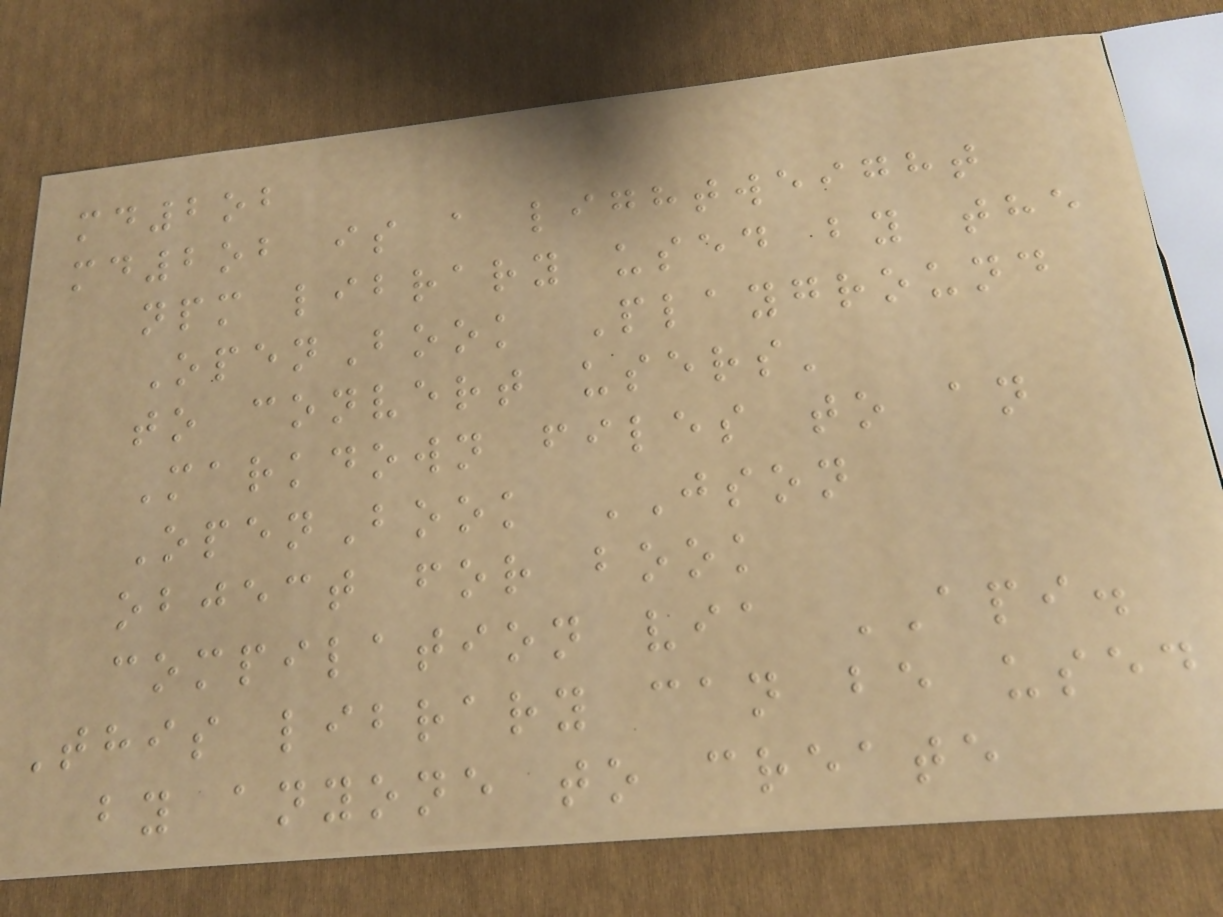md2ob
md2ob is a lightweight
npm library used by the
OpenBook Playground
to convert users'
Markdown files to an
OpenBook JSON
object for book
compilation via API.
This library can be used
by anyone to create
